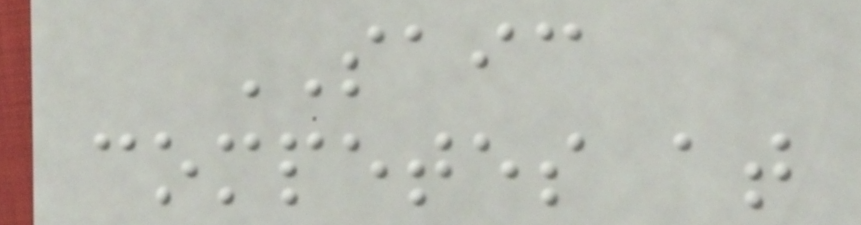SAIC
competes at
